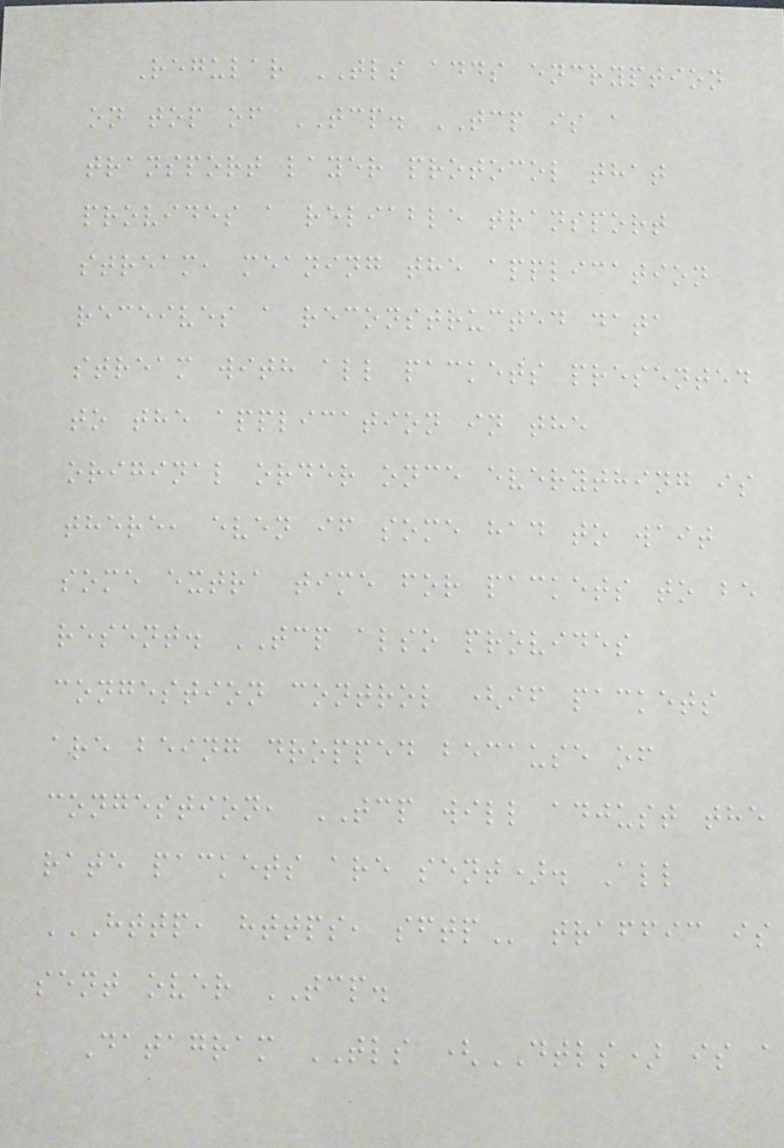Regular TLS adds encryption
on top of TCP. TCP is a
transport layer protocol that
provides a reliable transport
stream, meaning the application
receives a reconstructed data
stream with all packets presented
to the application in the
original order once everything is
there, even if some had to wait
some extra time for packets to be
resent. TCP also provides
congestion control (if packets
are being dropped because of
congestion, TCP will adjust the
rate packets are sent). All
HTTP, HTTPS, SFTP traffic is
sent over TCP.
Datagram TLS (DTLS) is a
